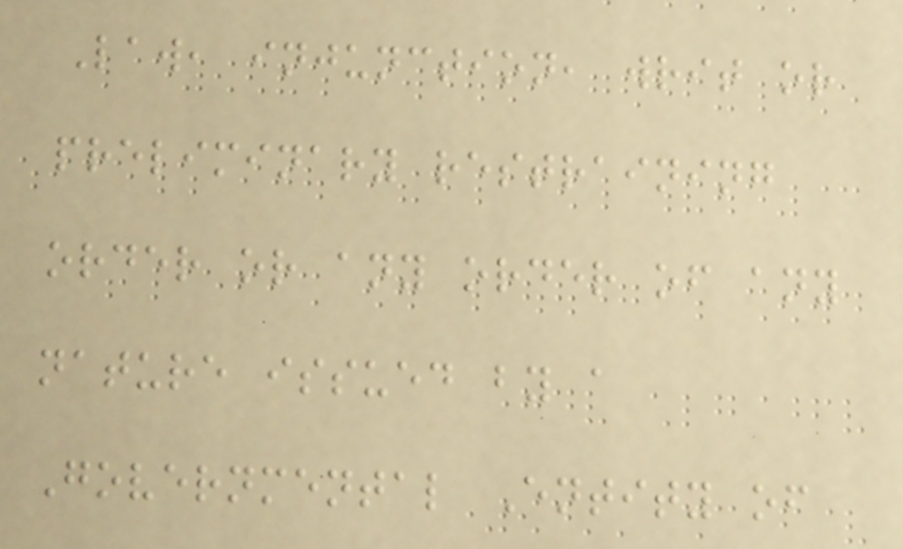Law, injunction, writ or
preliminary restraining
order or any order of any
nature issued by a
Governmental Entity of
